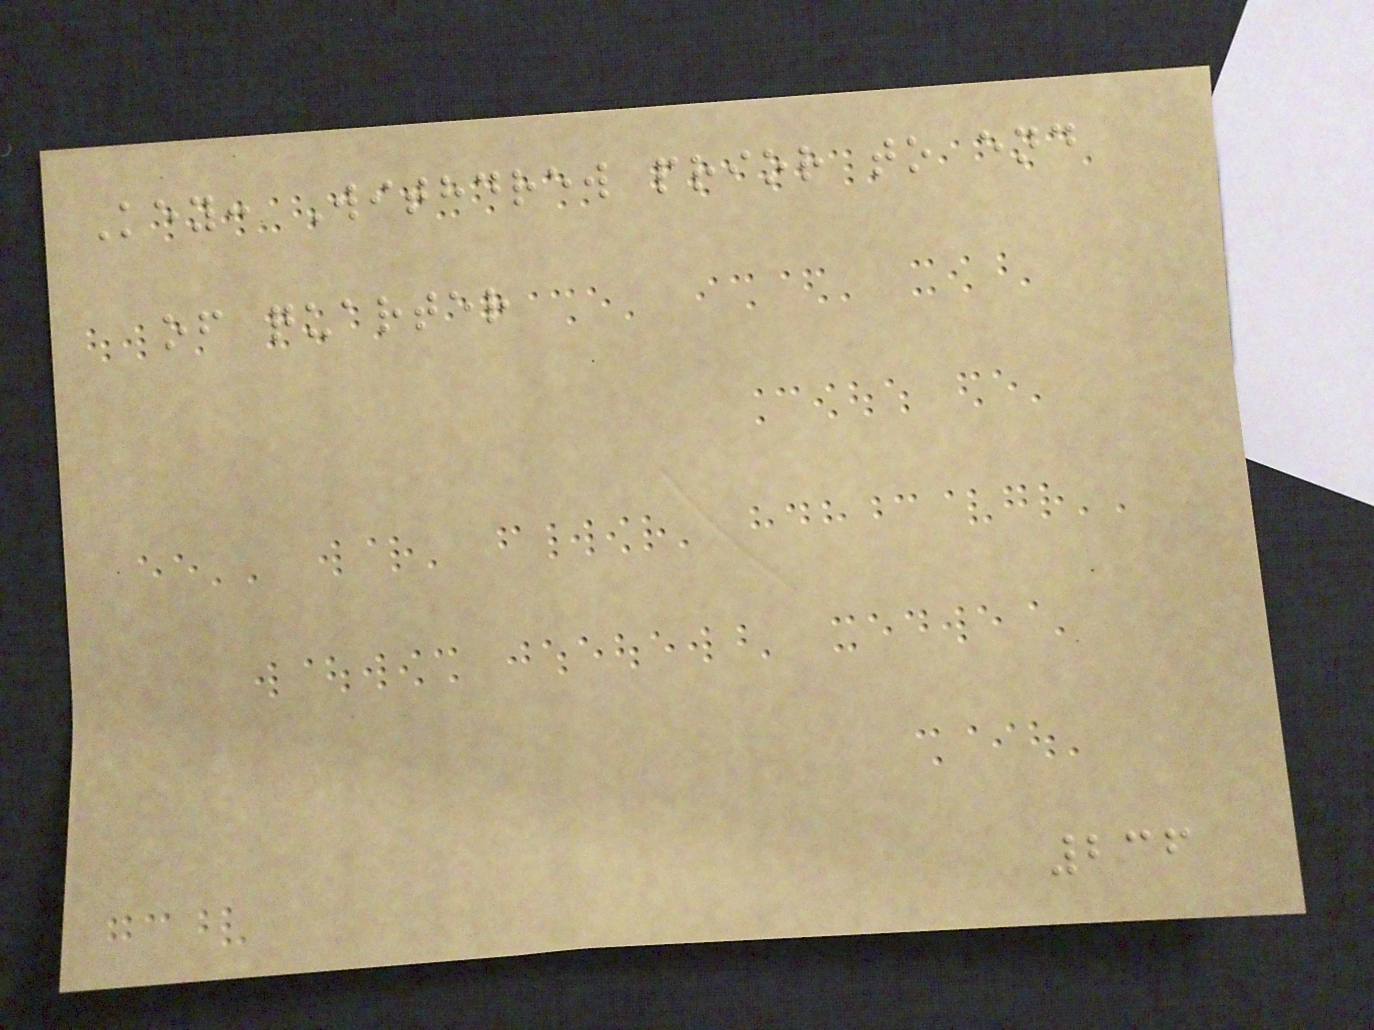Key: Withdrew prior to end
of quarter
236
